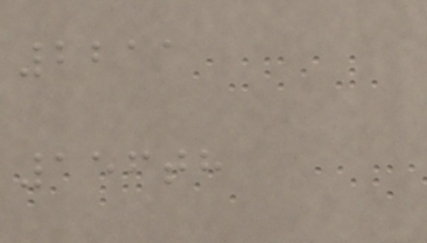2211
156th
